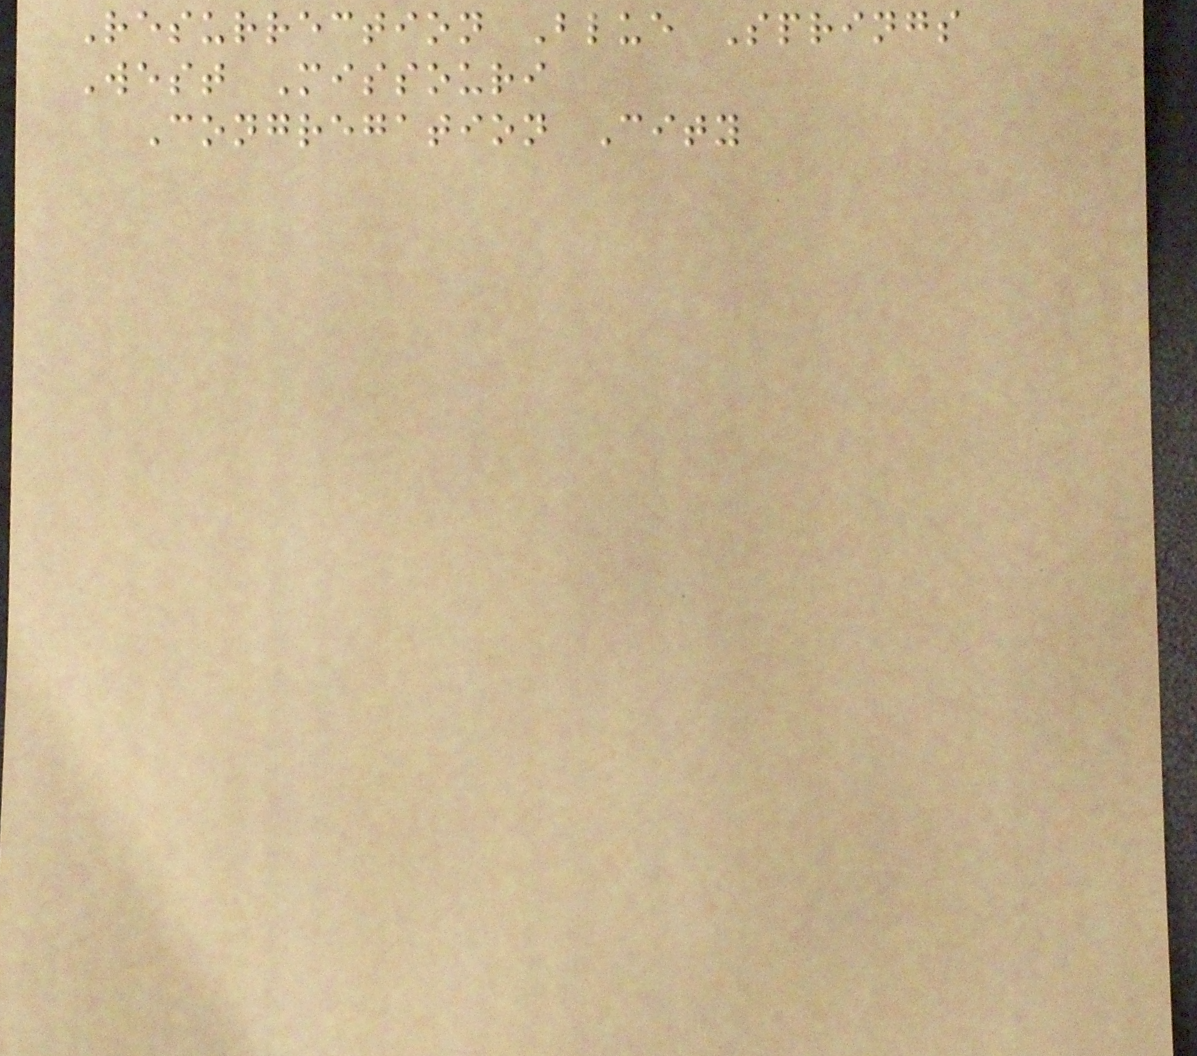Resurrection Blue Springs
West Missouri
Congregation City
